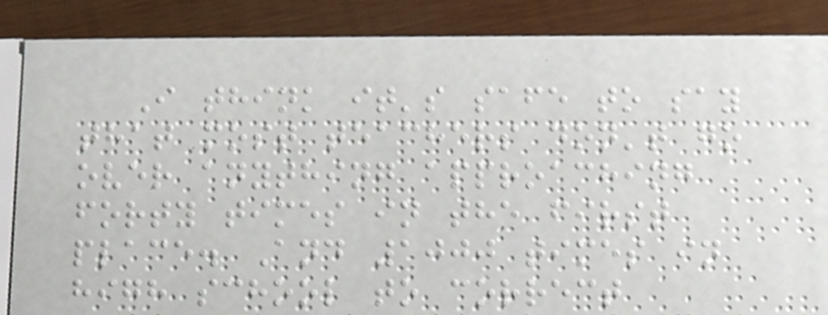I think it's safe to say
that most teachers don't go
over anything approaching
forty times in the first
place. And 1000 times in
high school to correct
